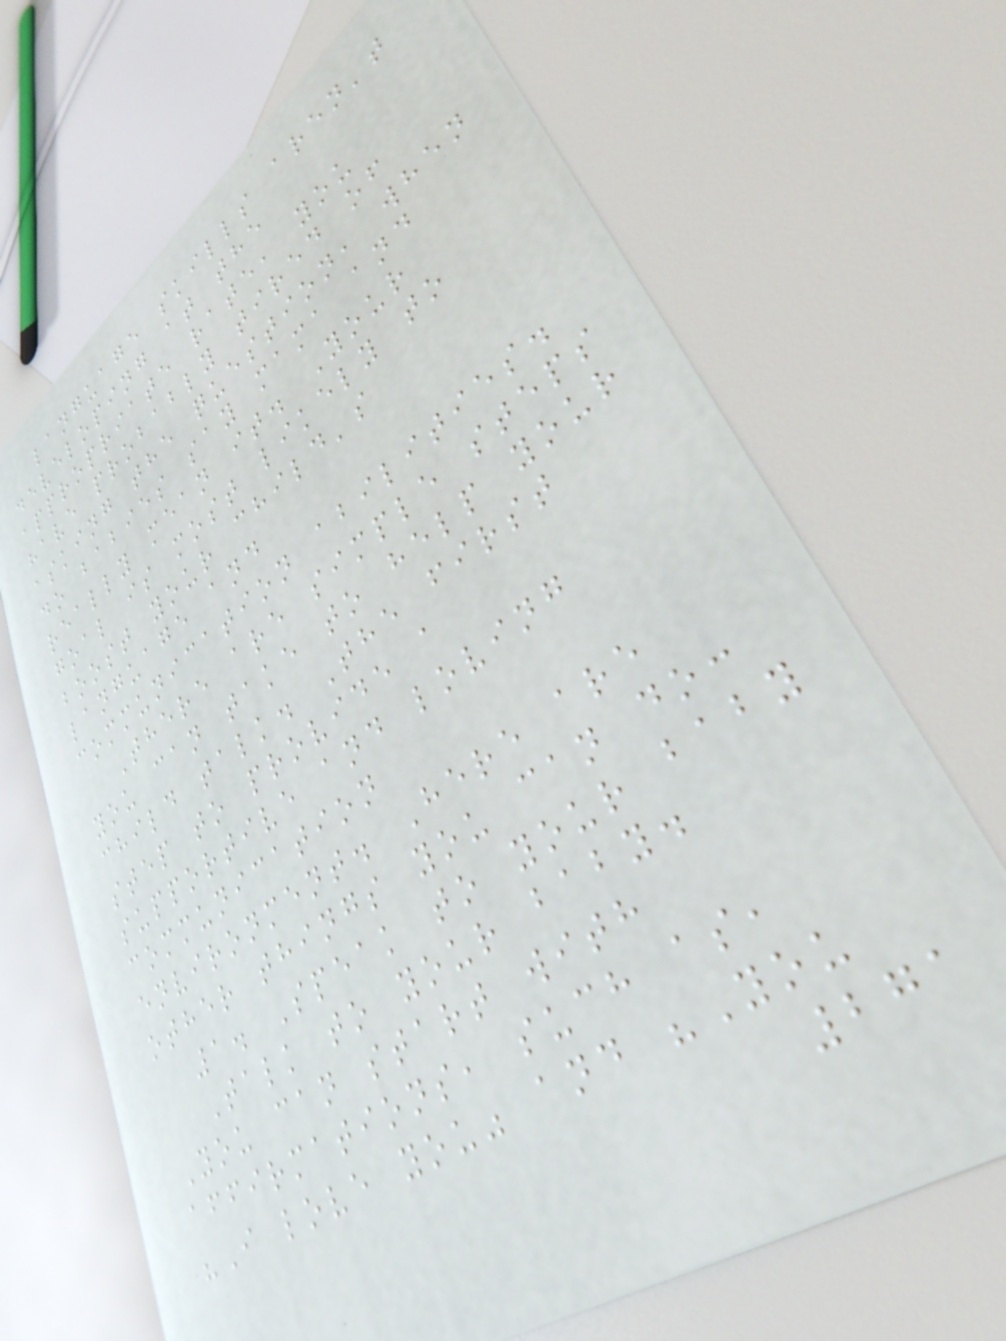language skills aren't
developing at the
appropriate rate, you
have probably tired of
asking the question, when
do babies say mama and
really mean it. Your
goal is most likely to
boost your child's
language and
communication abilities.
There are simple steps
you can take to help your
child talk. The first
step to provide a
supportive and loving
communication
environment. Here are
other things you can do:
1. Speak to your baby
Talk to your baby.
You can start with
affirmations, such as,
"I love you" and "You
271
